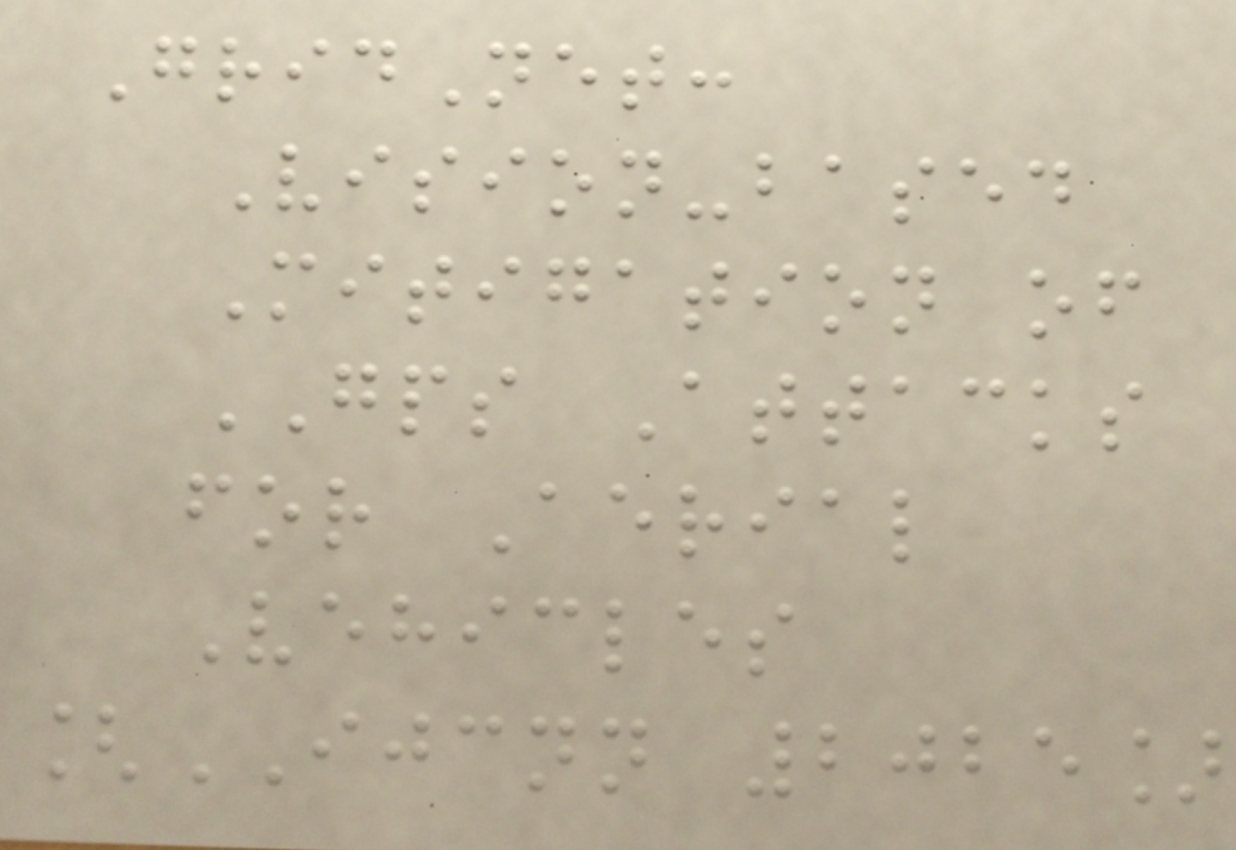GridNet:
Vision-based
Mitigation of
GPS Attacks
for Aerial
Vehicles
[IJCNN 2025]
